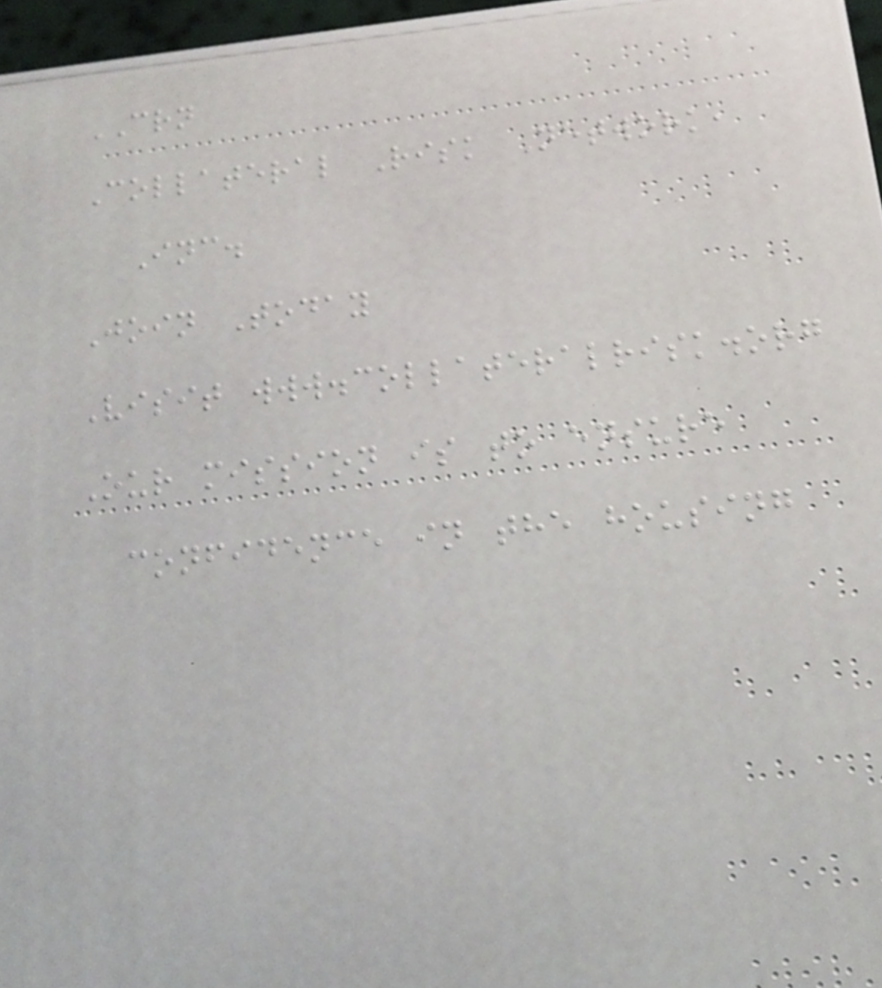CRN
Collateral Risk Network,
Inc.
Join Today
Visit www.collateralrisk.org
Our mission is to ensure
confidence in the housing
